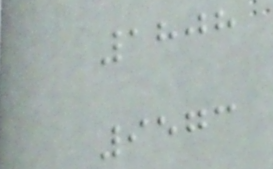1808
9573
